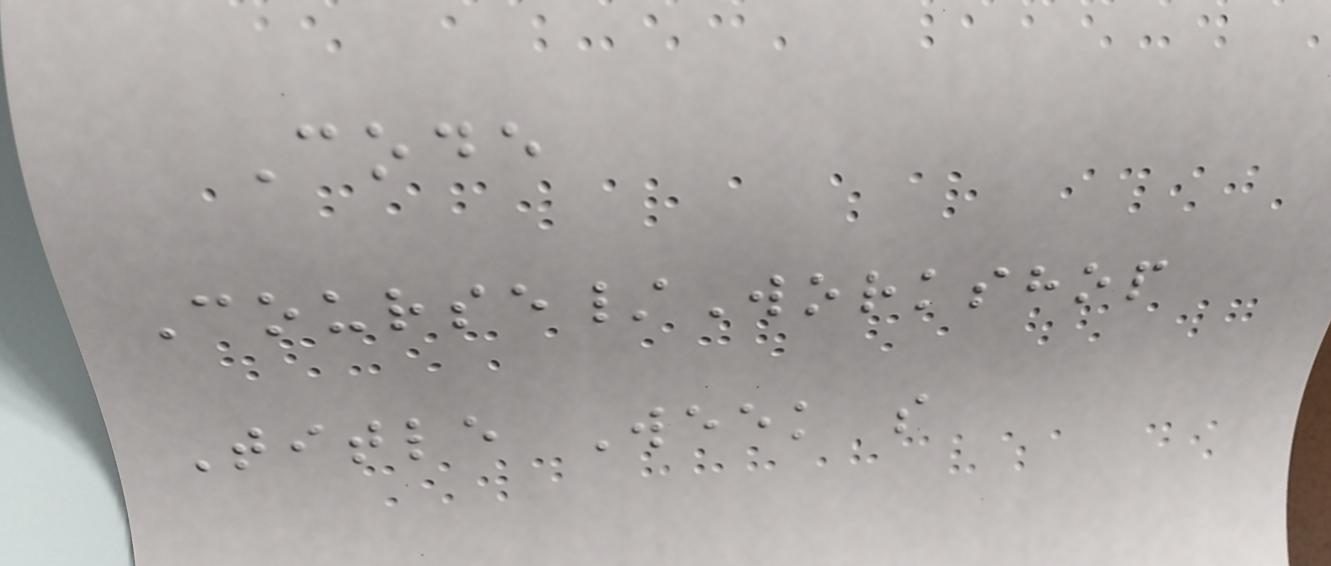Code
Course/Workshop
Title Week s
